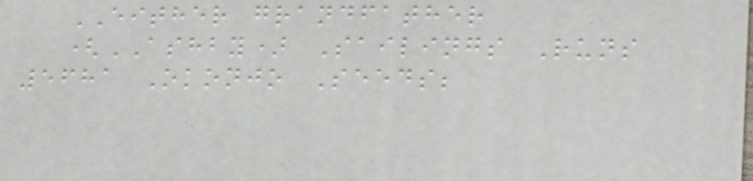EITHER grandfather
(ASHBY) Sailings Runs
5681 Okonjo Seeds;
